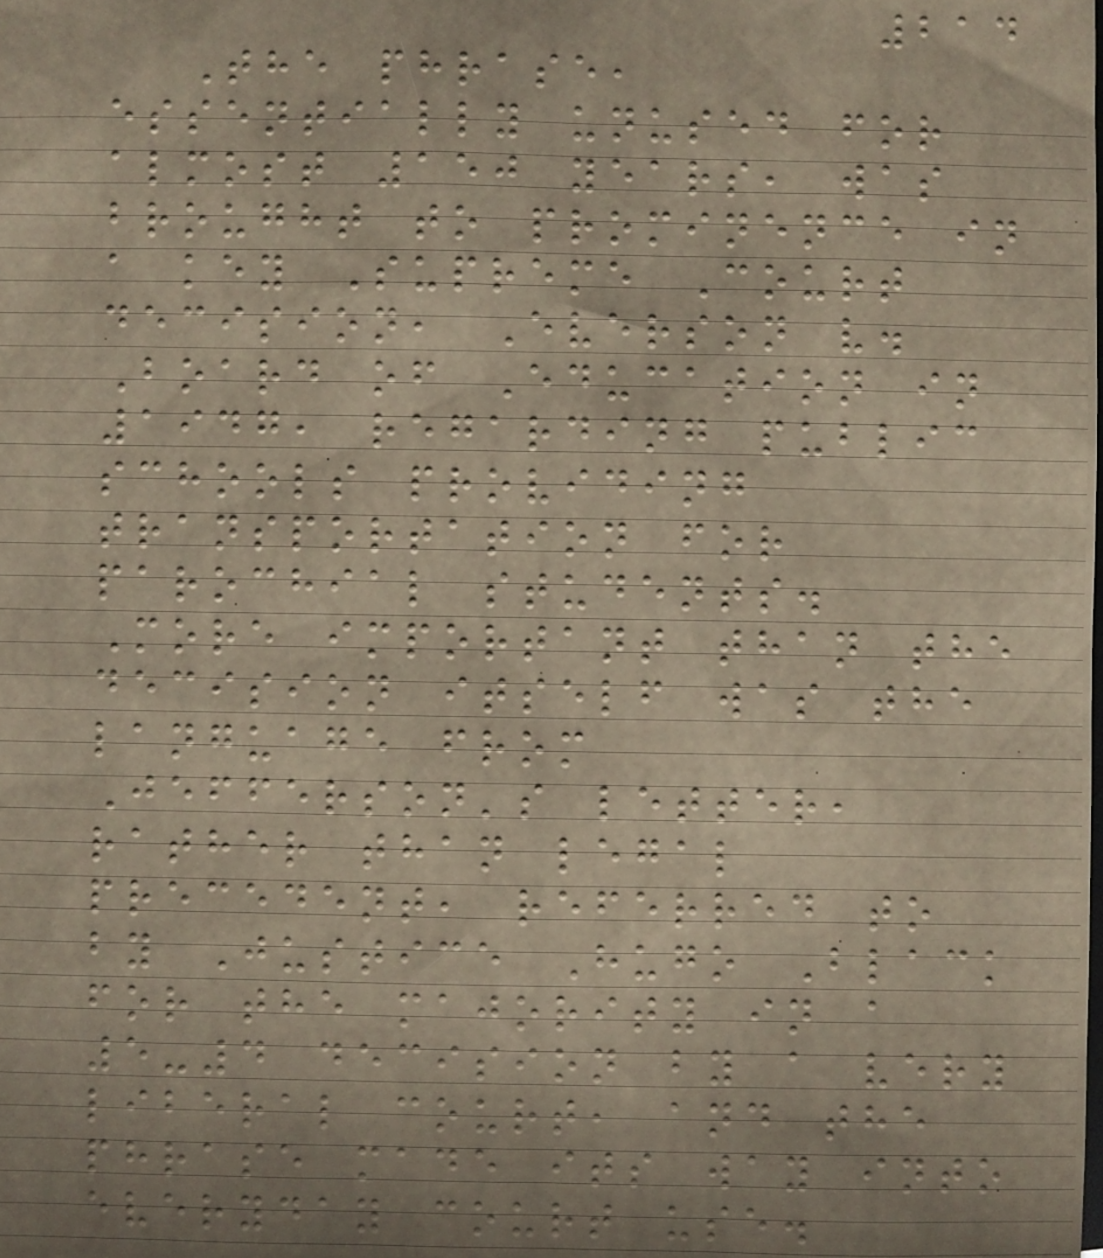214
The phrase,
essentially unused for
almost 150 years, was
brought to prominence in
a key Supreme Court
decision, Everson v.
Board of Education in
1947, regarding public
schools providing
transportation for
parochial students.
More important than the
decision itself was the
language from
Jefferson's letter,
rather than legal
precedent, referred to
by Justice Hugo Black
for the majority in a
5-4 decision by a very
liberal court, and the
phrase made its way into
everyday court use.
